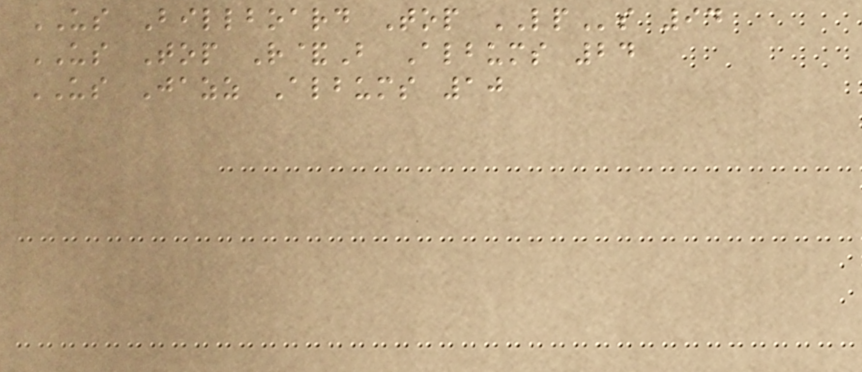US Billboard Top LPs 94
US Top R&B Albums 24
US Jazz Albums 10
